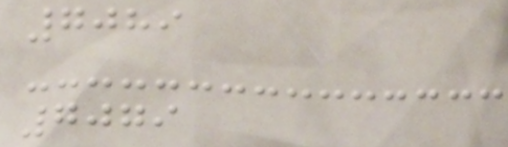7089
7079
